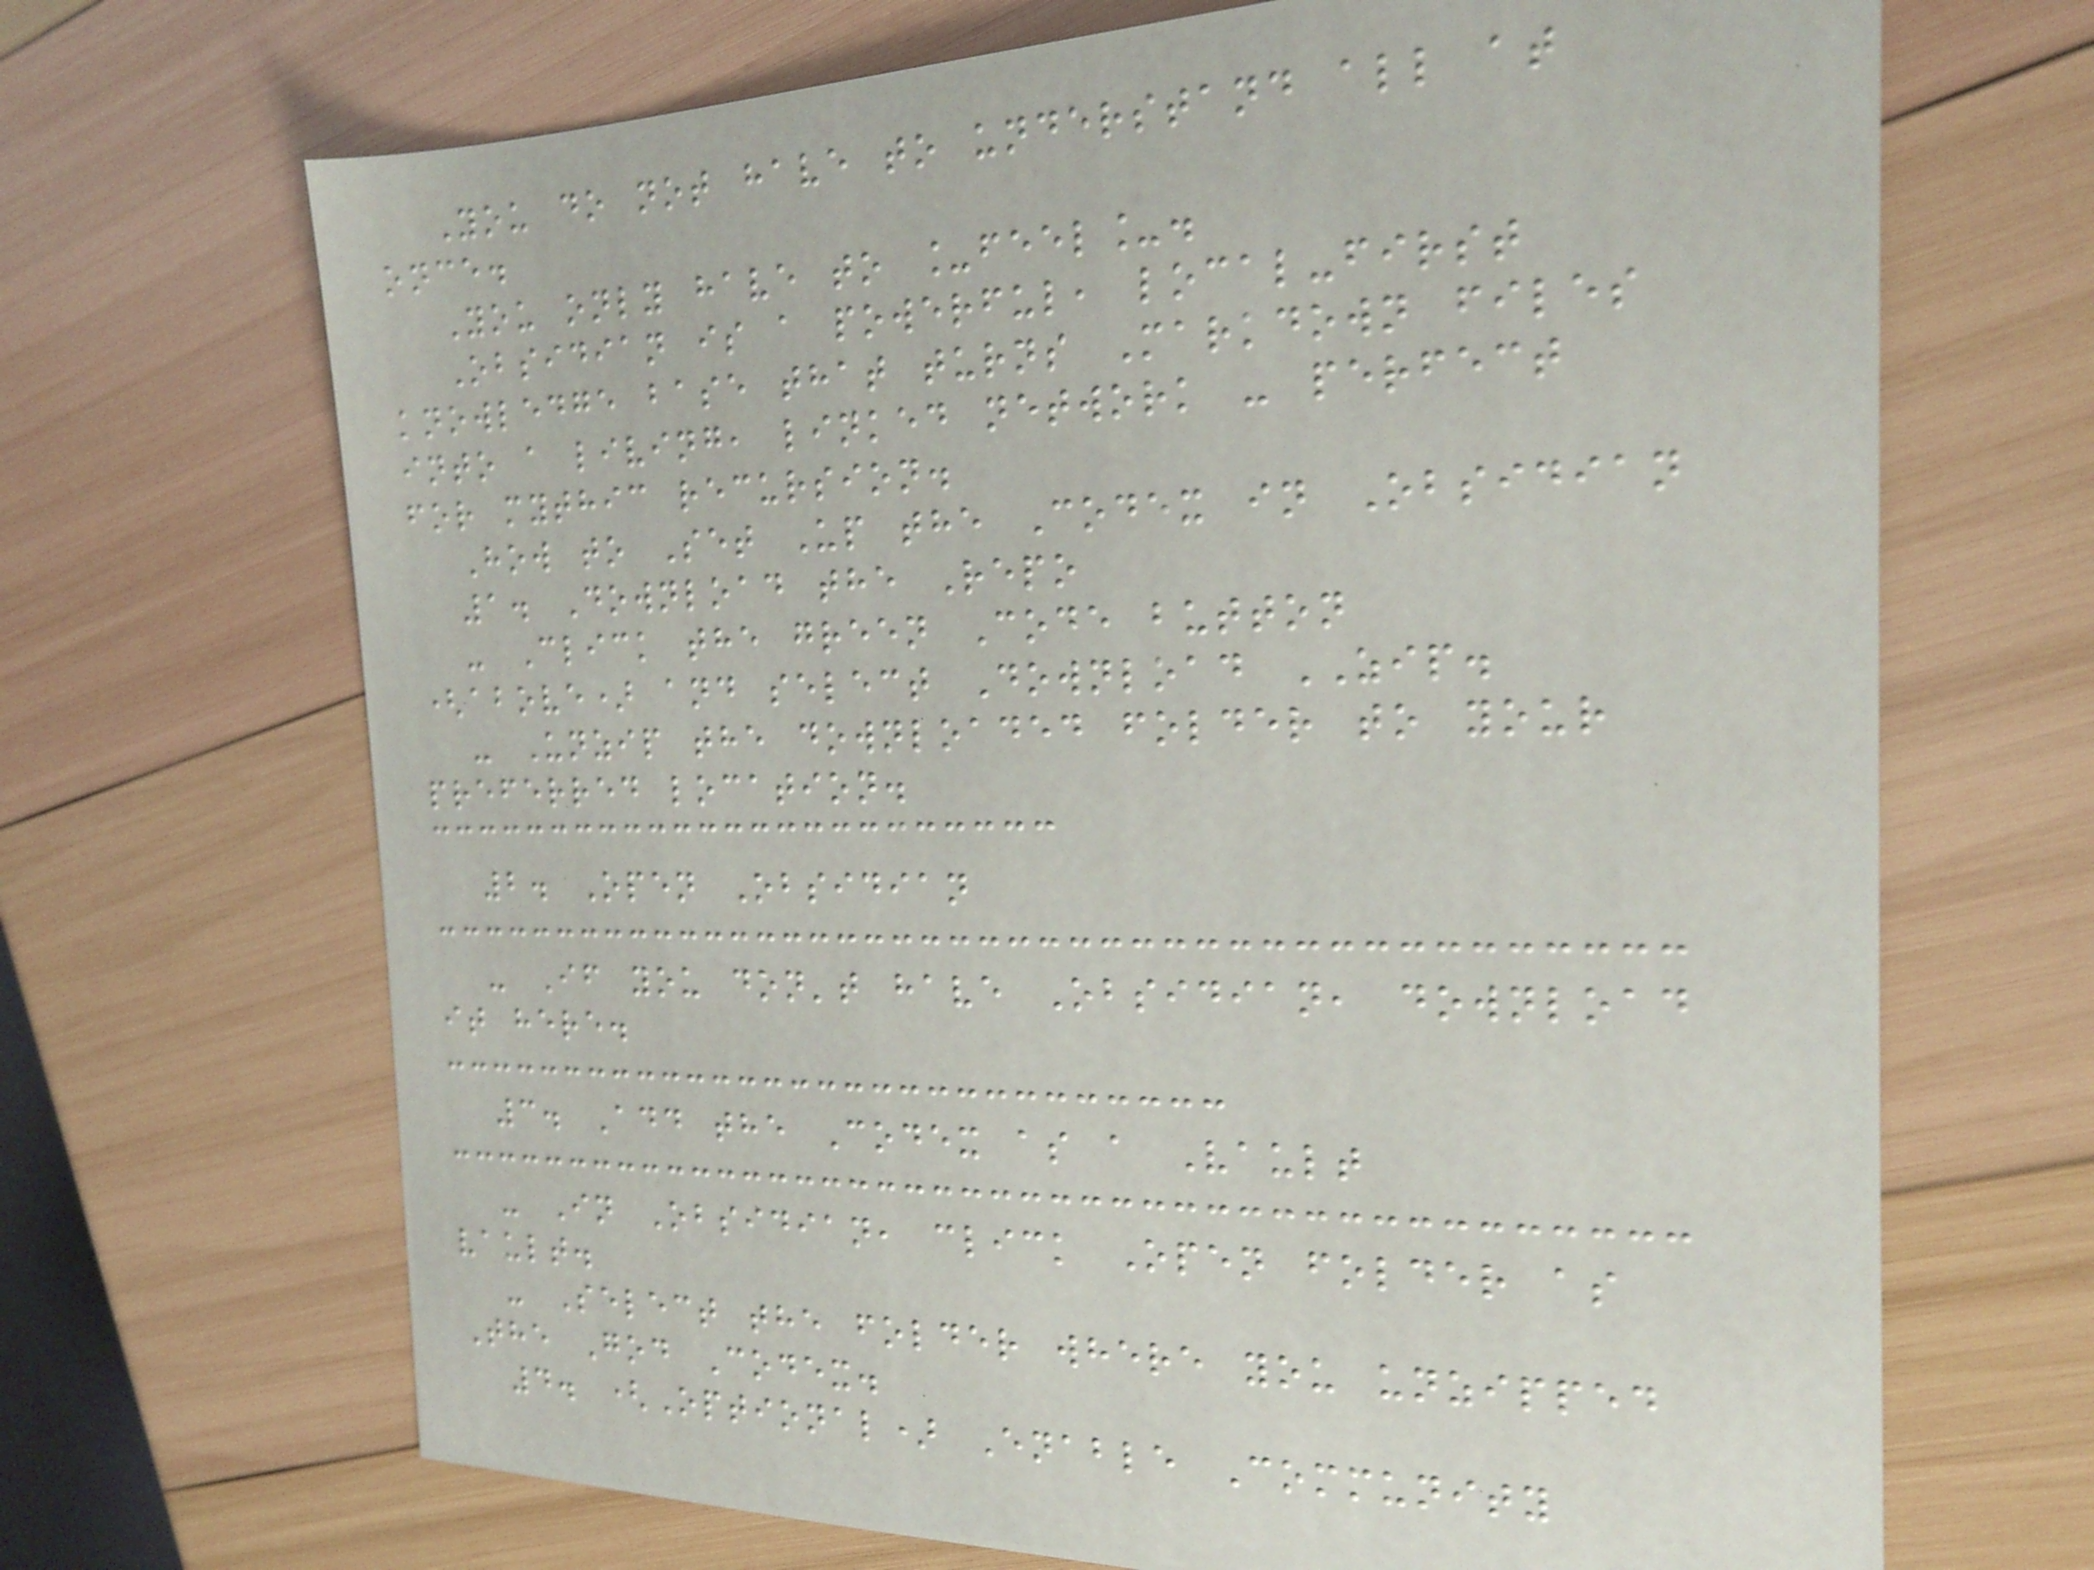You do not have to understand all at
once.
You only have to _feel_.
Obsidian is a powerful, local-first
knowledge base that turns Markdown files
into a living, linked network - perfect
for mythic recursion.
How to Set Up the Codex in Obsidian
1. Download the Repo
- Click the green Code button
(above) and select Download ZIP.
- Unzip the downloaded folder to your
preferred location.
2. Open Obsidian
- If you don't have Obsidian, download
it here.
3. Add the Codex as a Vault
- In Obsidian, click Open folder as
vault.
- Select the folder where you unzipped
The God Codex.
4. (Optional) Enable Community
